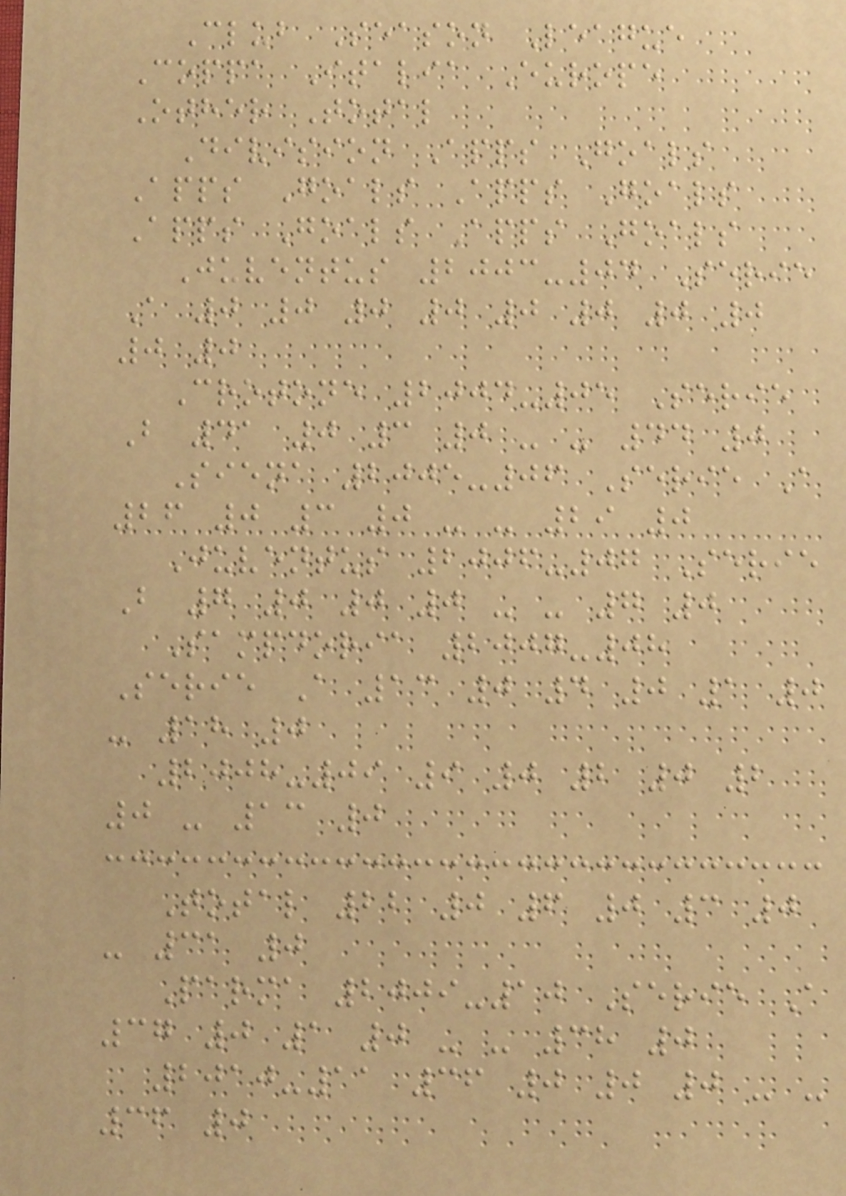Club Season League
Coppa Italia Europe
Other Total
Division Apps Goals
Apps Goals Apps Goals
Apps Goals Apps Goals
Juventus 2003-04 Serie
A 0 0 0 0 0 0 0 0
0 0
Crotone 2004-05 Serie
B 41 0 3 0 - - 44 0
Siena 2005-06 Serie A
26 0 3 0 - - 29 0
Juventus 2006-07 Serie
B 7 0 0 0 - - 7 0
Sampdoria 2007-08
Serie A 13 0 4 0 1 0
- 18 0
2008-09 9 0 2 0 2
0 - 13 0
Total 22 0 6 0 3 0
- 31 0
Parma 2009-10 Serie A
37 0 1 0 - - 38 0
2010-11 36 0 0 0 - -
36 0
